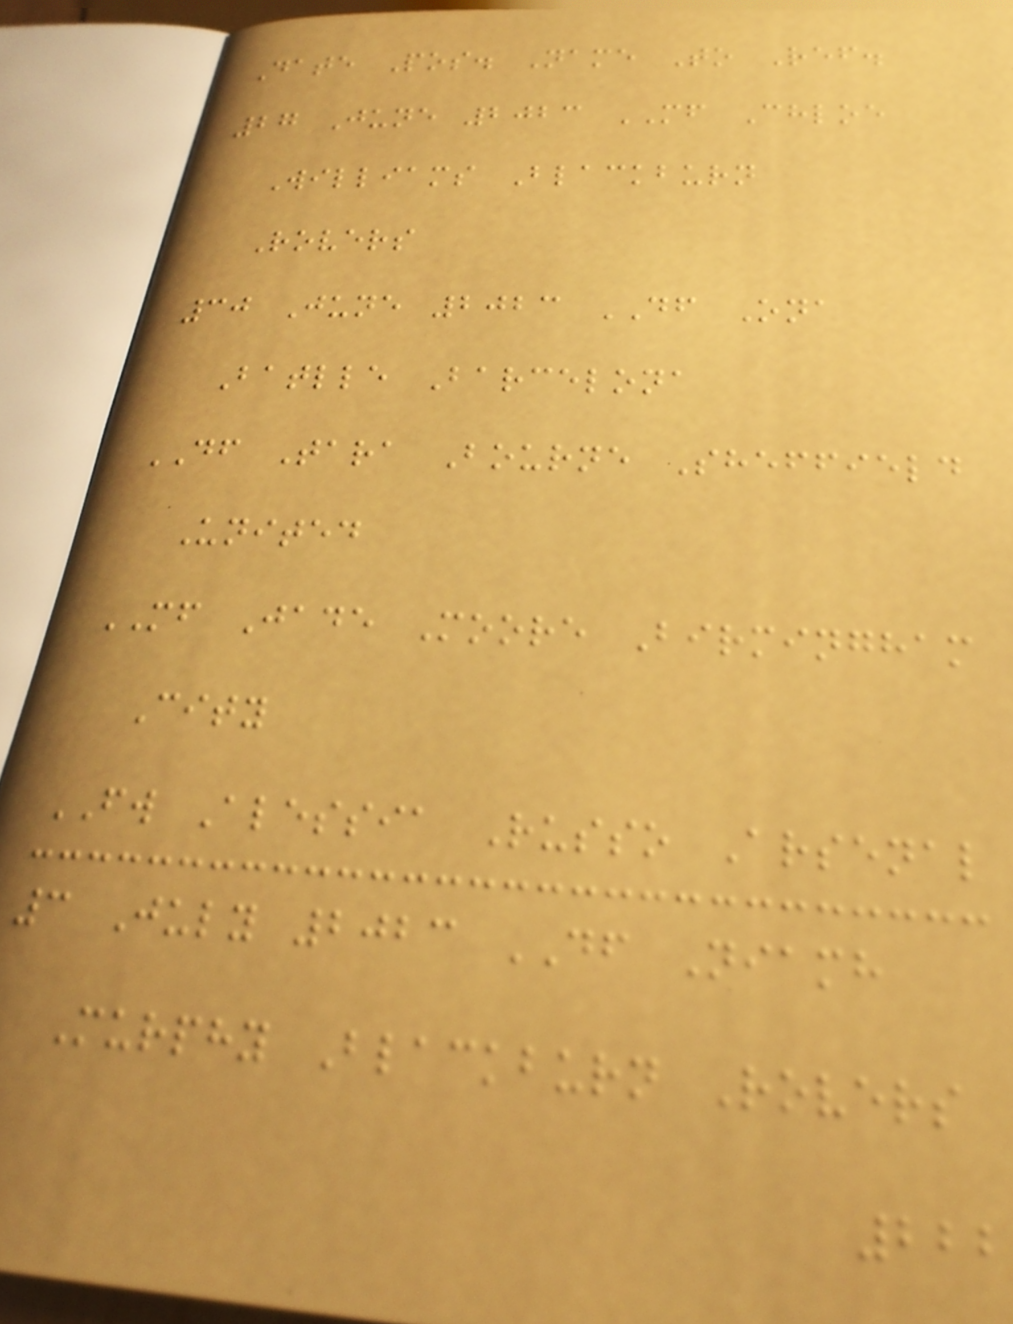Date Pos. Name To Ref.
27 June 2023 MF Chloe
Williams Blackburn
Rovers
30 June 2023 DF Ona
Batlle Barcelona
DF Tara Bourne Sheffield
United
MF Jade Moore Birmingham
City
FW Alessia Russo Arsenal
3 July 2023 DF Niamh
Murphy Blackburn Rovers
222
